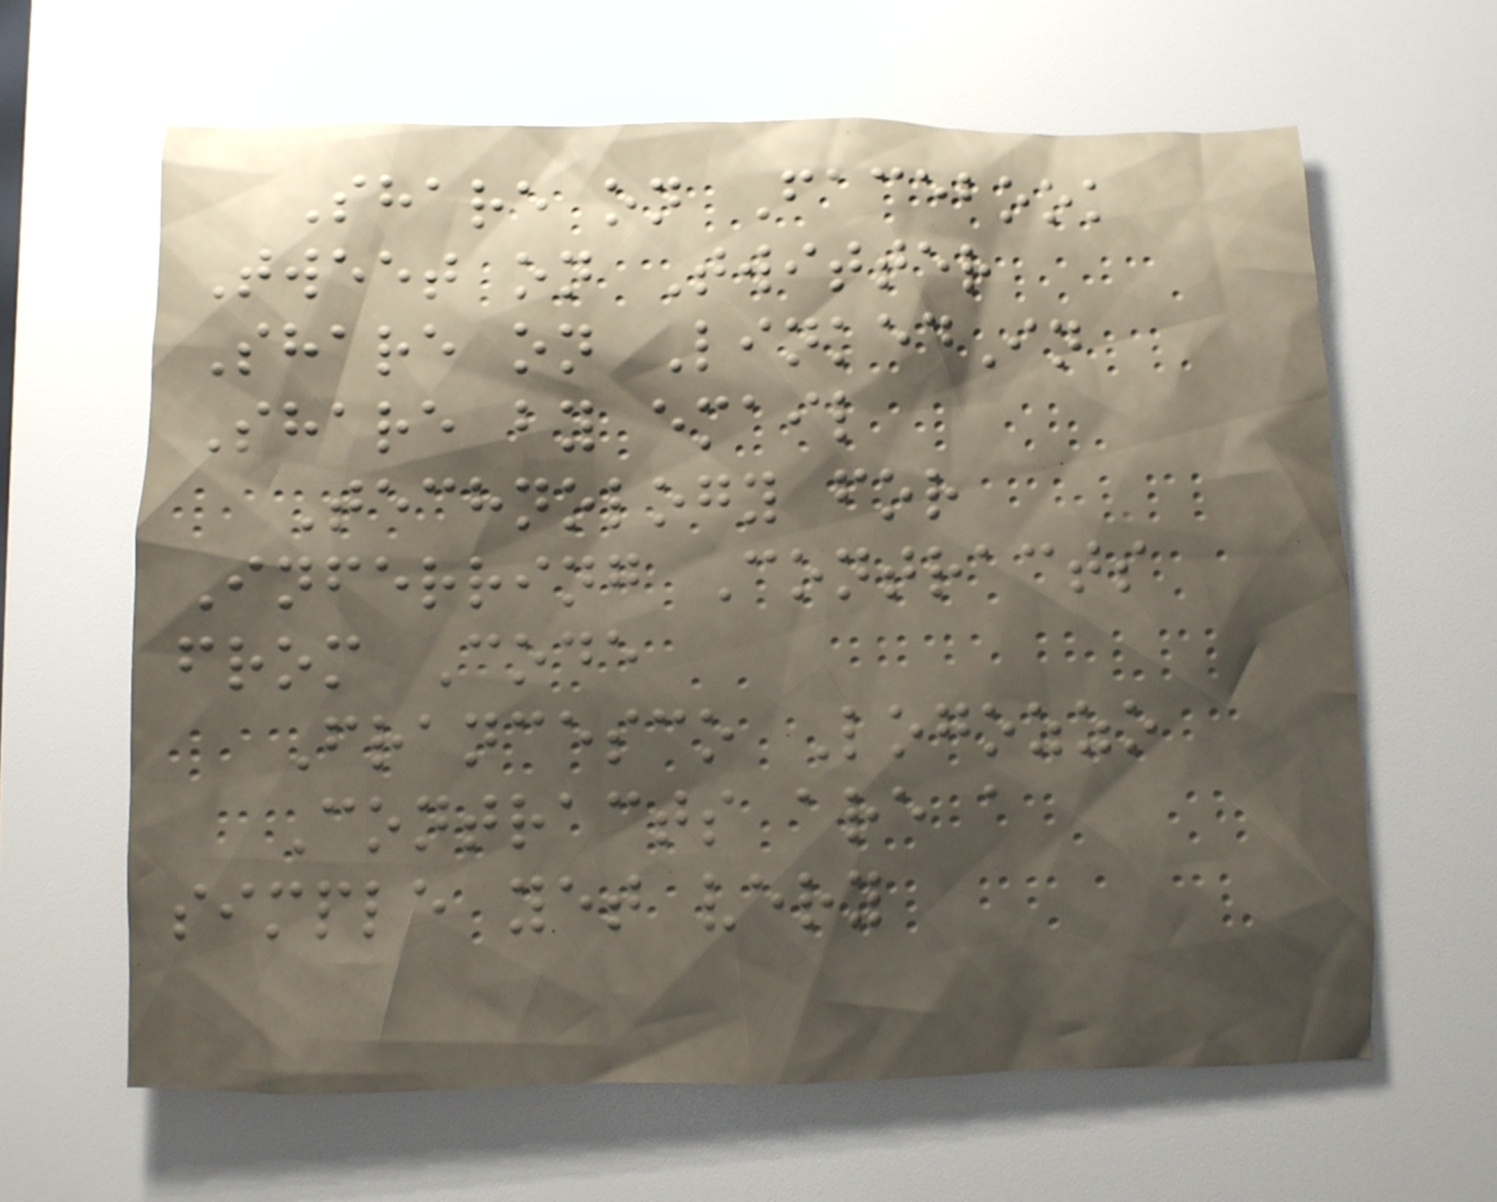Share on Facebook
Tweet on Twitter
Share on LinkedIn
Share by email
Technology for
Inferring Contracts
from Code
Francesco Logozzo
Contracts are a
simple yet very
